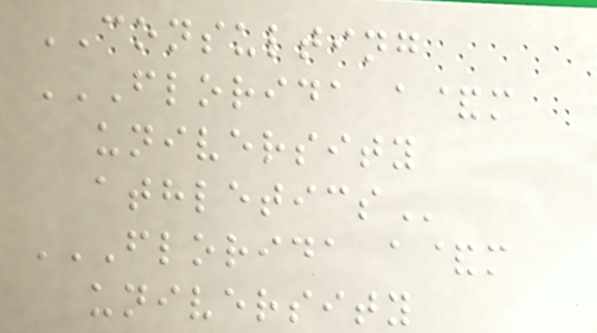CONSULTING
FLORIDA A&M
UNIVERSITY
ATHLETICS
FLORIDA A&M
UNIVERSITY
